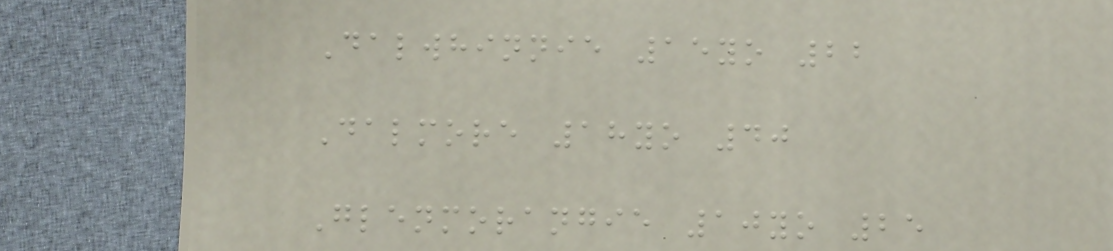Dalwhinnie 15yo 22
Dalmore 18yo 40
Glenmorangie 10yo 25
